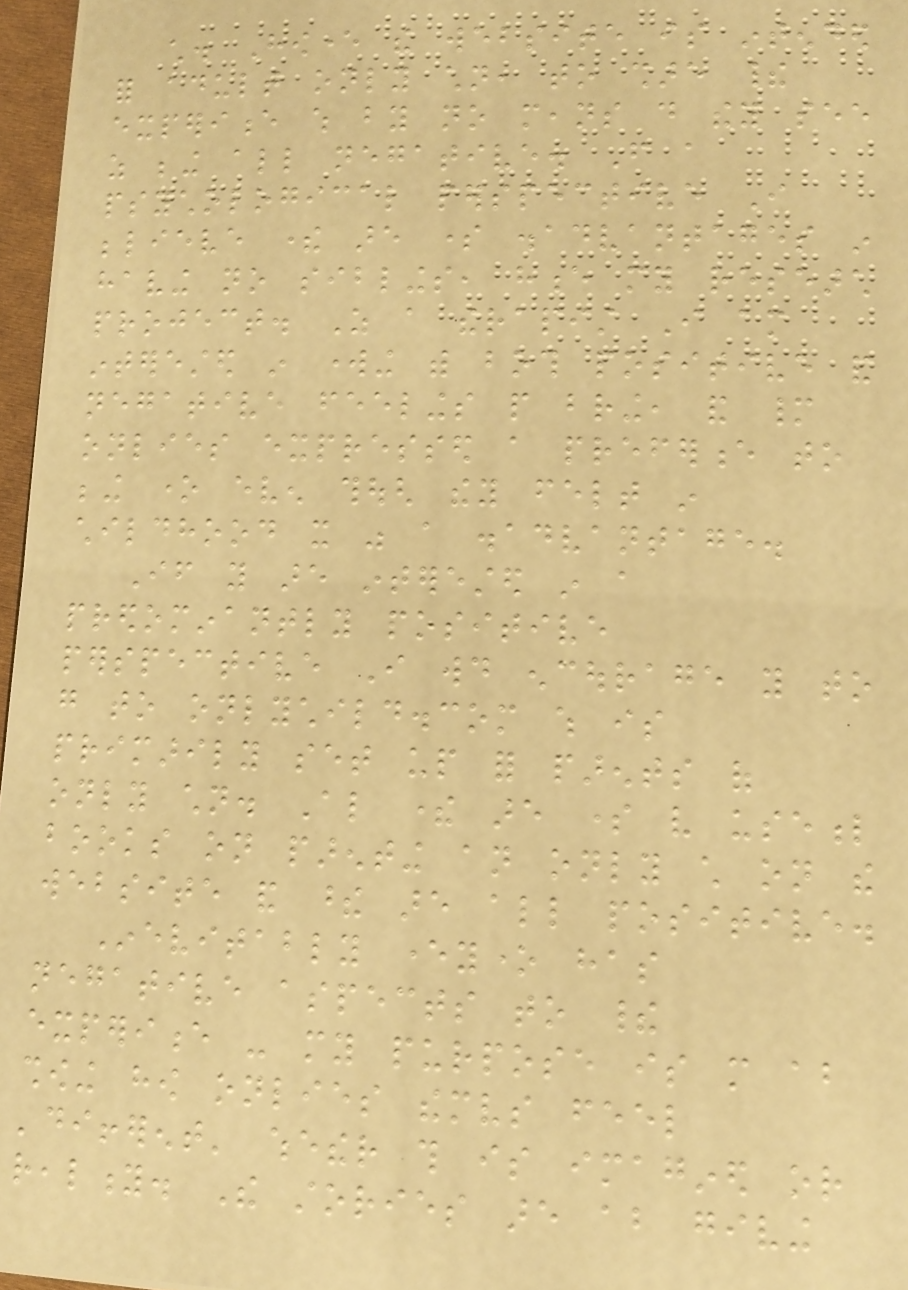child. However the website is intended
for adult only children, to share their
experience which by no means do they see
as being all negative. From a
psychological perspective I
believe there are some disadvantages in
having no siblings, hence my research
project. As a therapist I am
interested in working with both positive and
negative feelings people bring, and many
onlies expressed a preference to
being one even though they felt in
childhood it was a disadvantage.
If you are interested in a
predominantly positive
perspective I would encourage you to
go to onlychild.com which is
primarily set up for parents of
only children. Also there are some very useful
books on parenting an only child on the
website and these are all positive.
Inevitably everyone has
negative aspects to their
experience - my purpose is more about
showing how onlies themselves feel
'different' whether this is imagined or
reality. The stories are about giving
